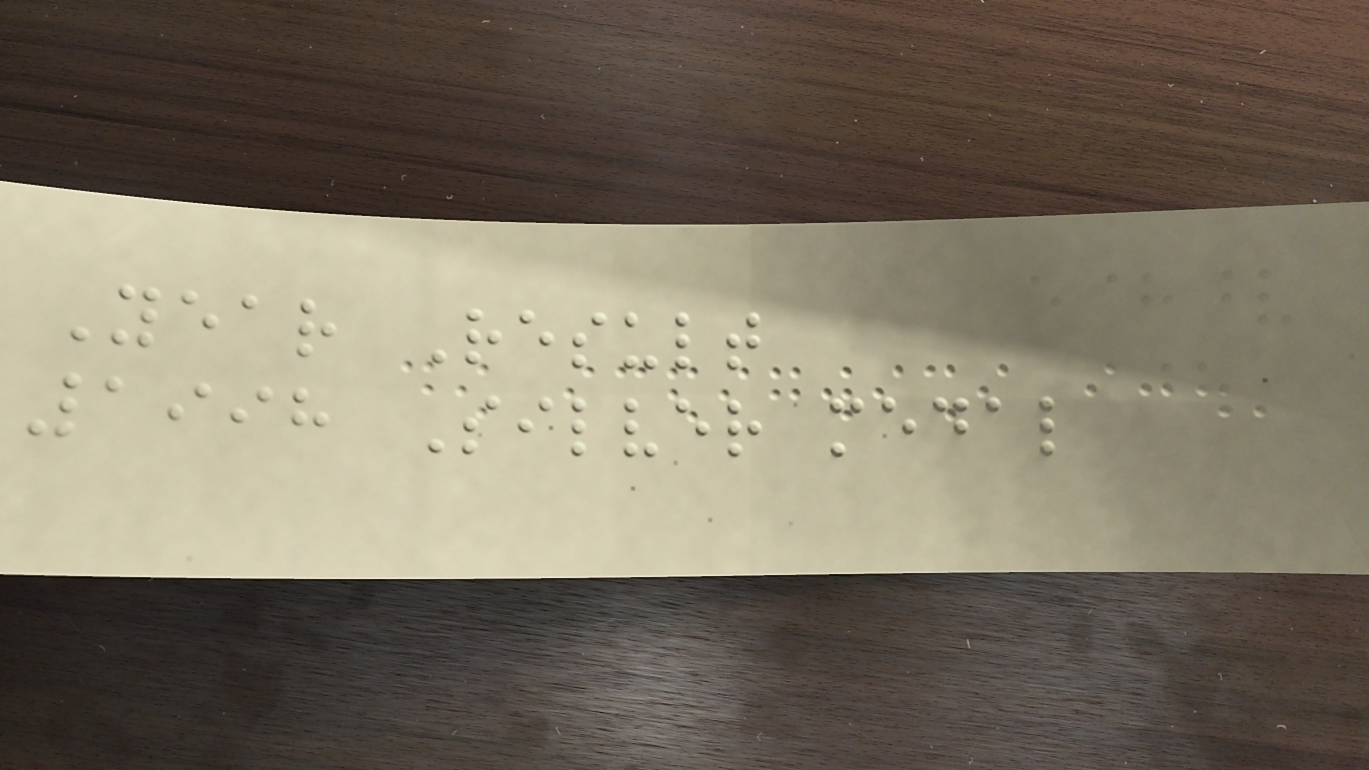Year Result
1998 Silver medal
